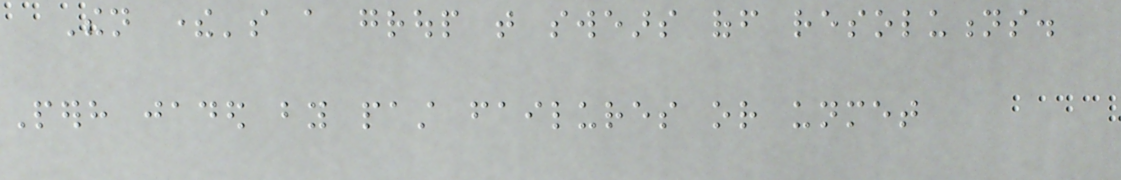Then there's a group that swears off resolutions.
Perhaps jaded by past failures or unmet
